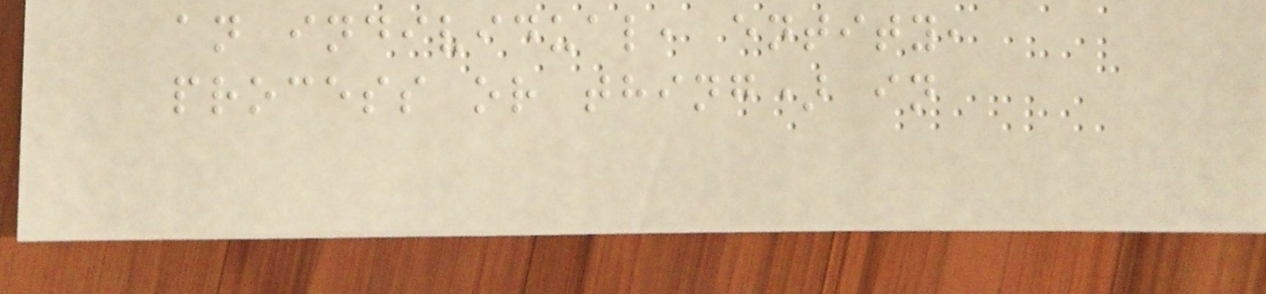an individual, entity,
process or thing) in
